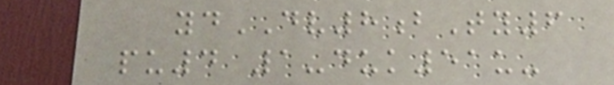ydDV8bTy6
pu4 1-duk51u-
